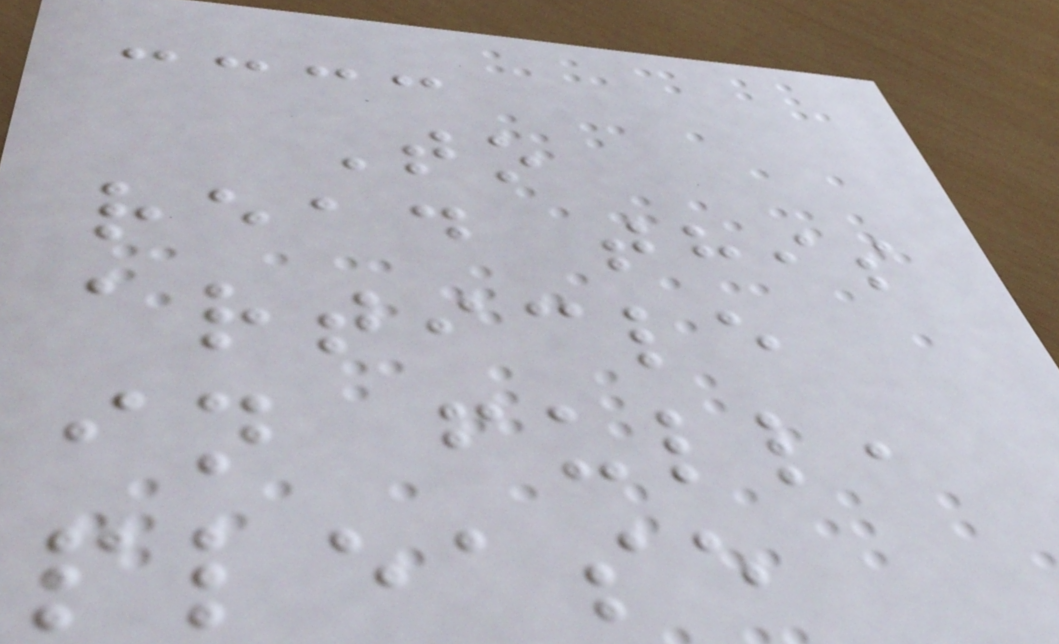To
read this
article
in full,
please
